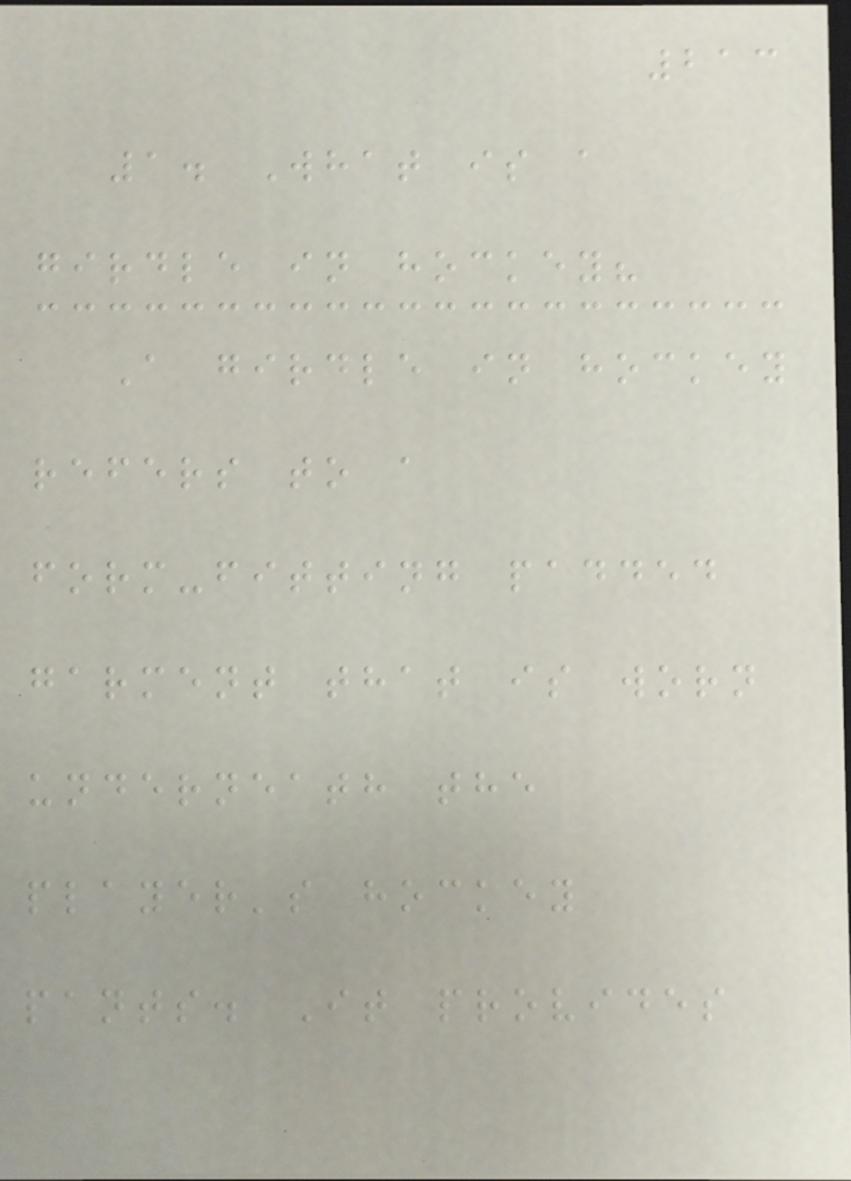213
1. What is a
girdle in hockey?
A girdle in hockey
refers to a
form-fitting padded
garment that is worn
underneath the
player's hockey
pants. It provides
